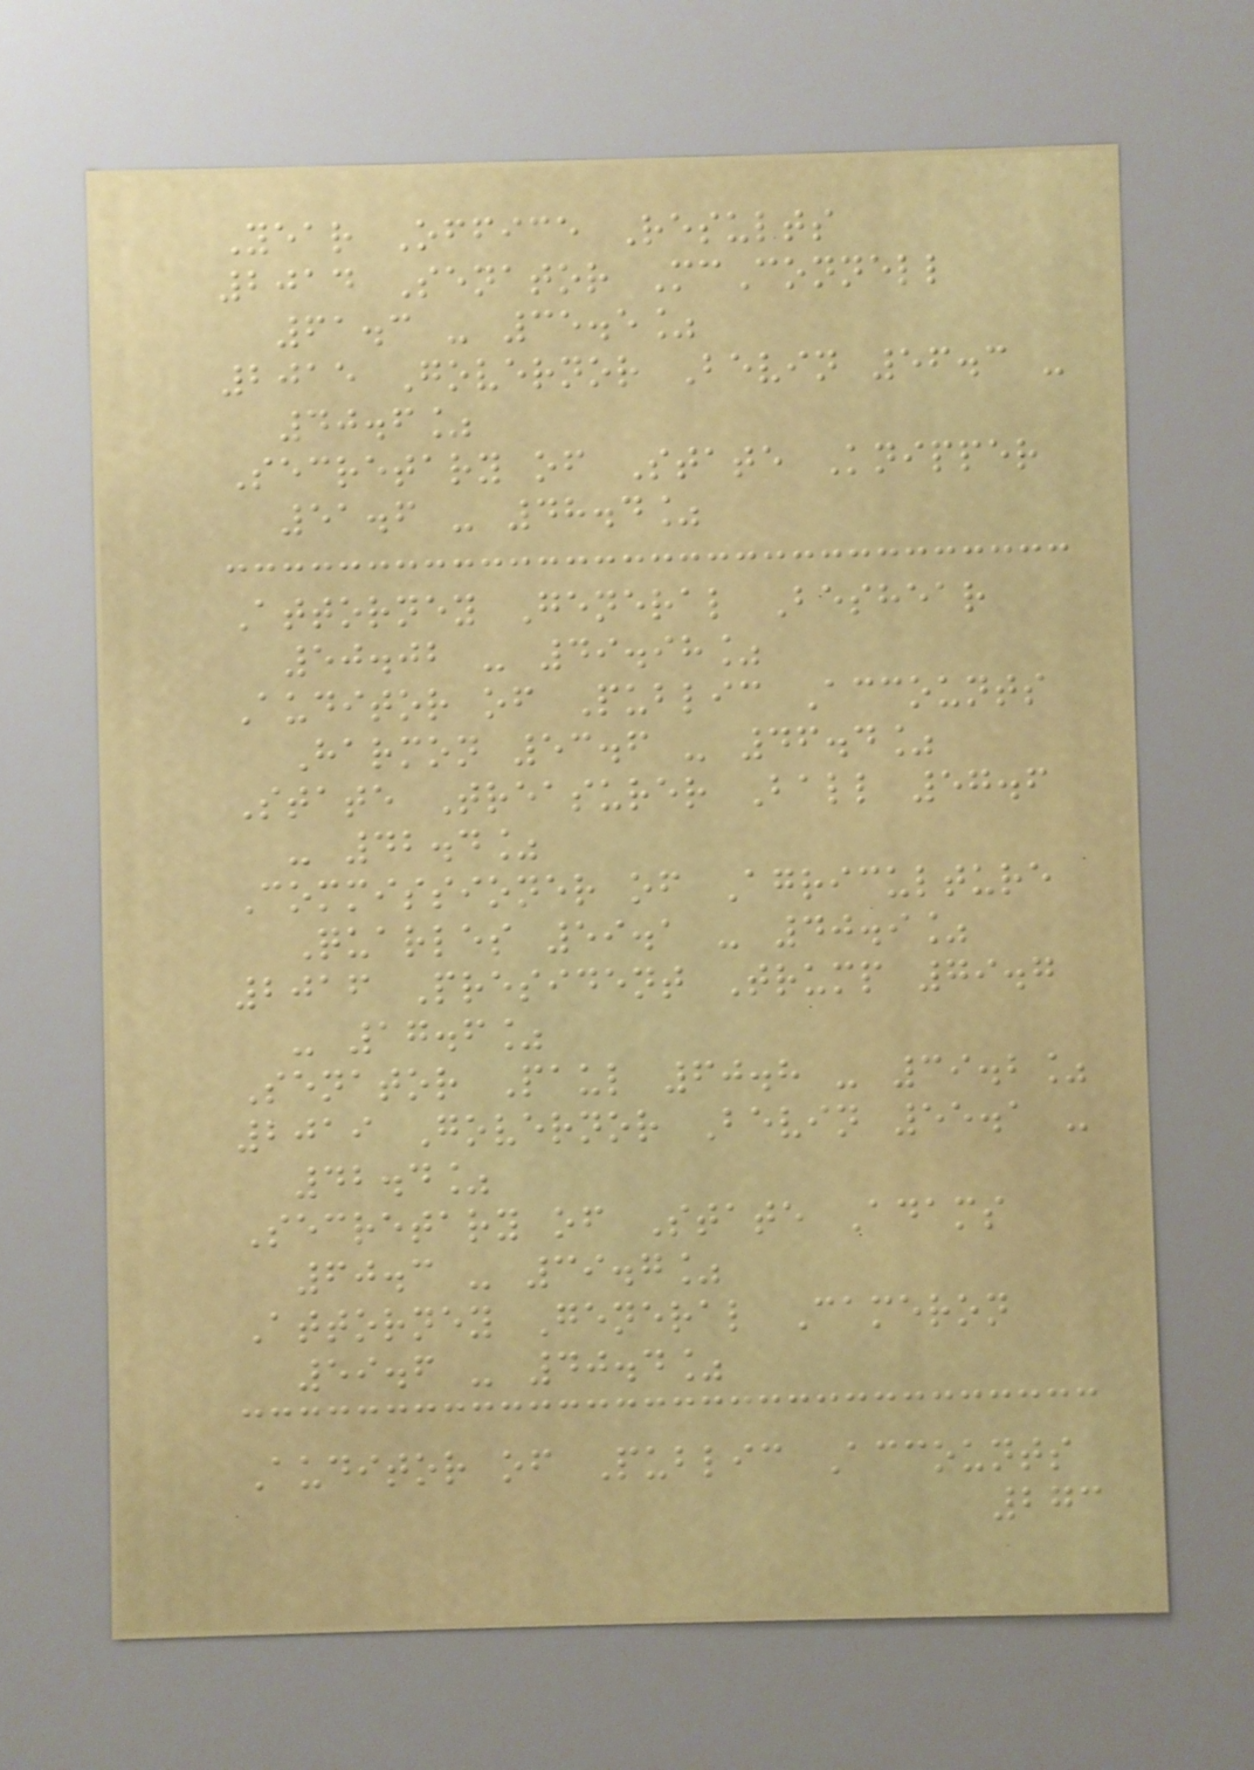Year Office Results
2014 Senator McConnell
61.3 - 35.5%
2015 Governor Bevin 56.3 -
40.6%
Secretary of State Knipper
51.6 - 48.4%
Attorney General Beshear
50.02 - 49.98%
Auditor of Public Accounts
Harmon 53.6 - 46.4%
State Treasurer Ball 57.6
- 42.4%
Commissioner of Agriculture
Quarles 59.1 - 40.9%
2016 President Trump 79.7
- 17.6%
Senator Paul 60.8 - 39.2%
2019 Governor Bevin 55.1 -
42.4%
Secretary of State Adams
60.3 - 39.7%
Attorney General Cameron
59.6 - 40.4%
Auditor of Public Accounts
273
